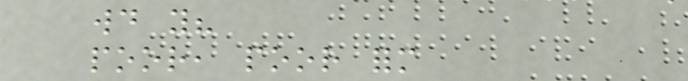would you?
poor, poor form
